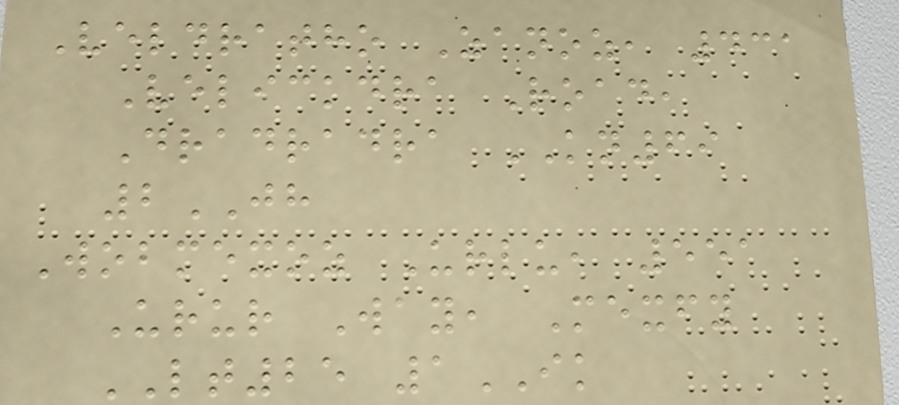Veldratho Zanoz, 431
Velickdra Road,
Dradradra KN69
2JH
Wobmexoz Urlu, 551
Urur Way, Mexfy
LT25 1IK
